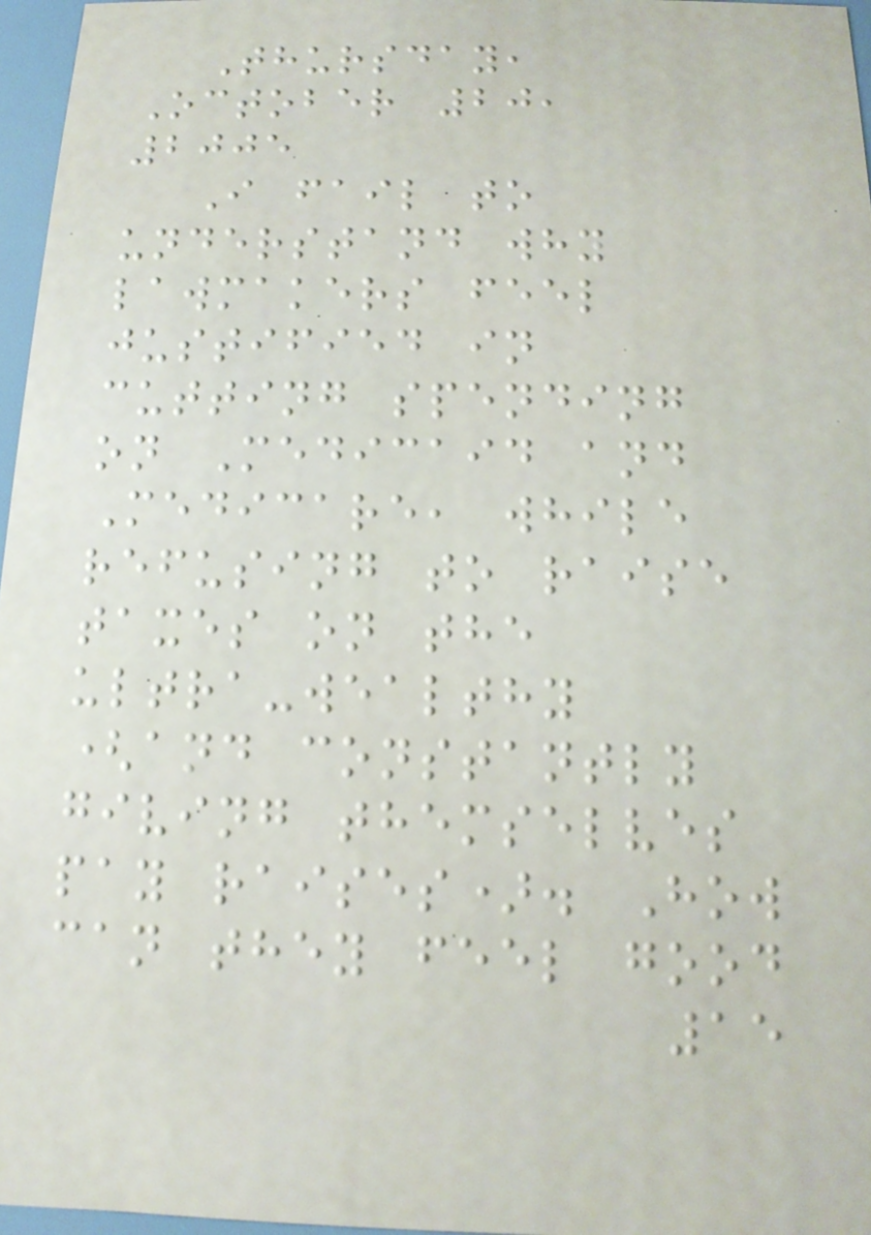Thursday,
October 20,
2005
I fail to
understand why
lawmakers feel
justified in
cutting spending
on Medicaid and
Medicare, while
refusing to raise
taxes on the
ultra-wealthy
(and constantly
giving themselves
pay raises). How
can they feel good
15
